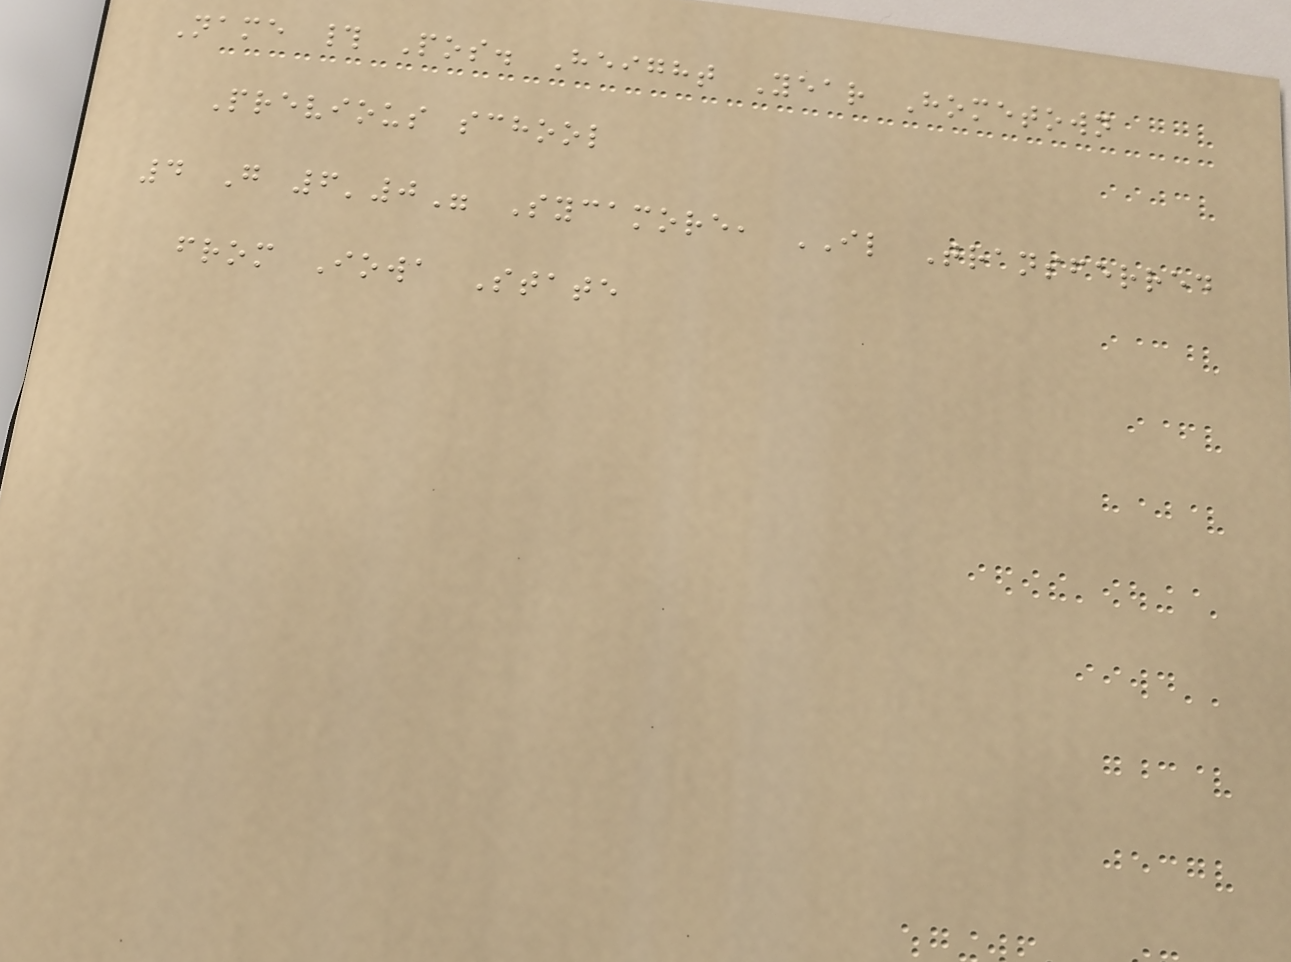Name # Pos. Height Year Hometown
Previous school
4 G 6'0" Sycamore, IL Transferred
from Iowa State
